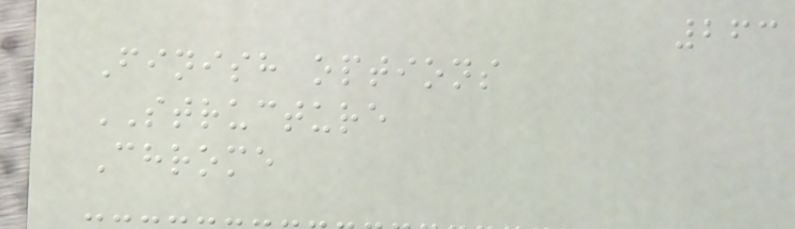263
Finish options
STRUCTURE
Chrome
